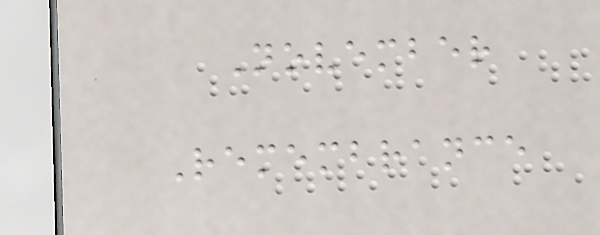November
Remembrance
